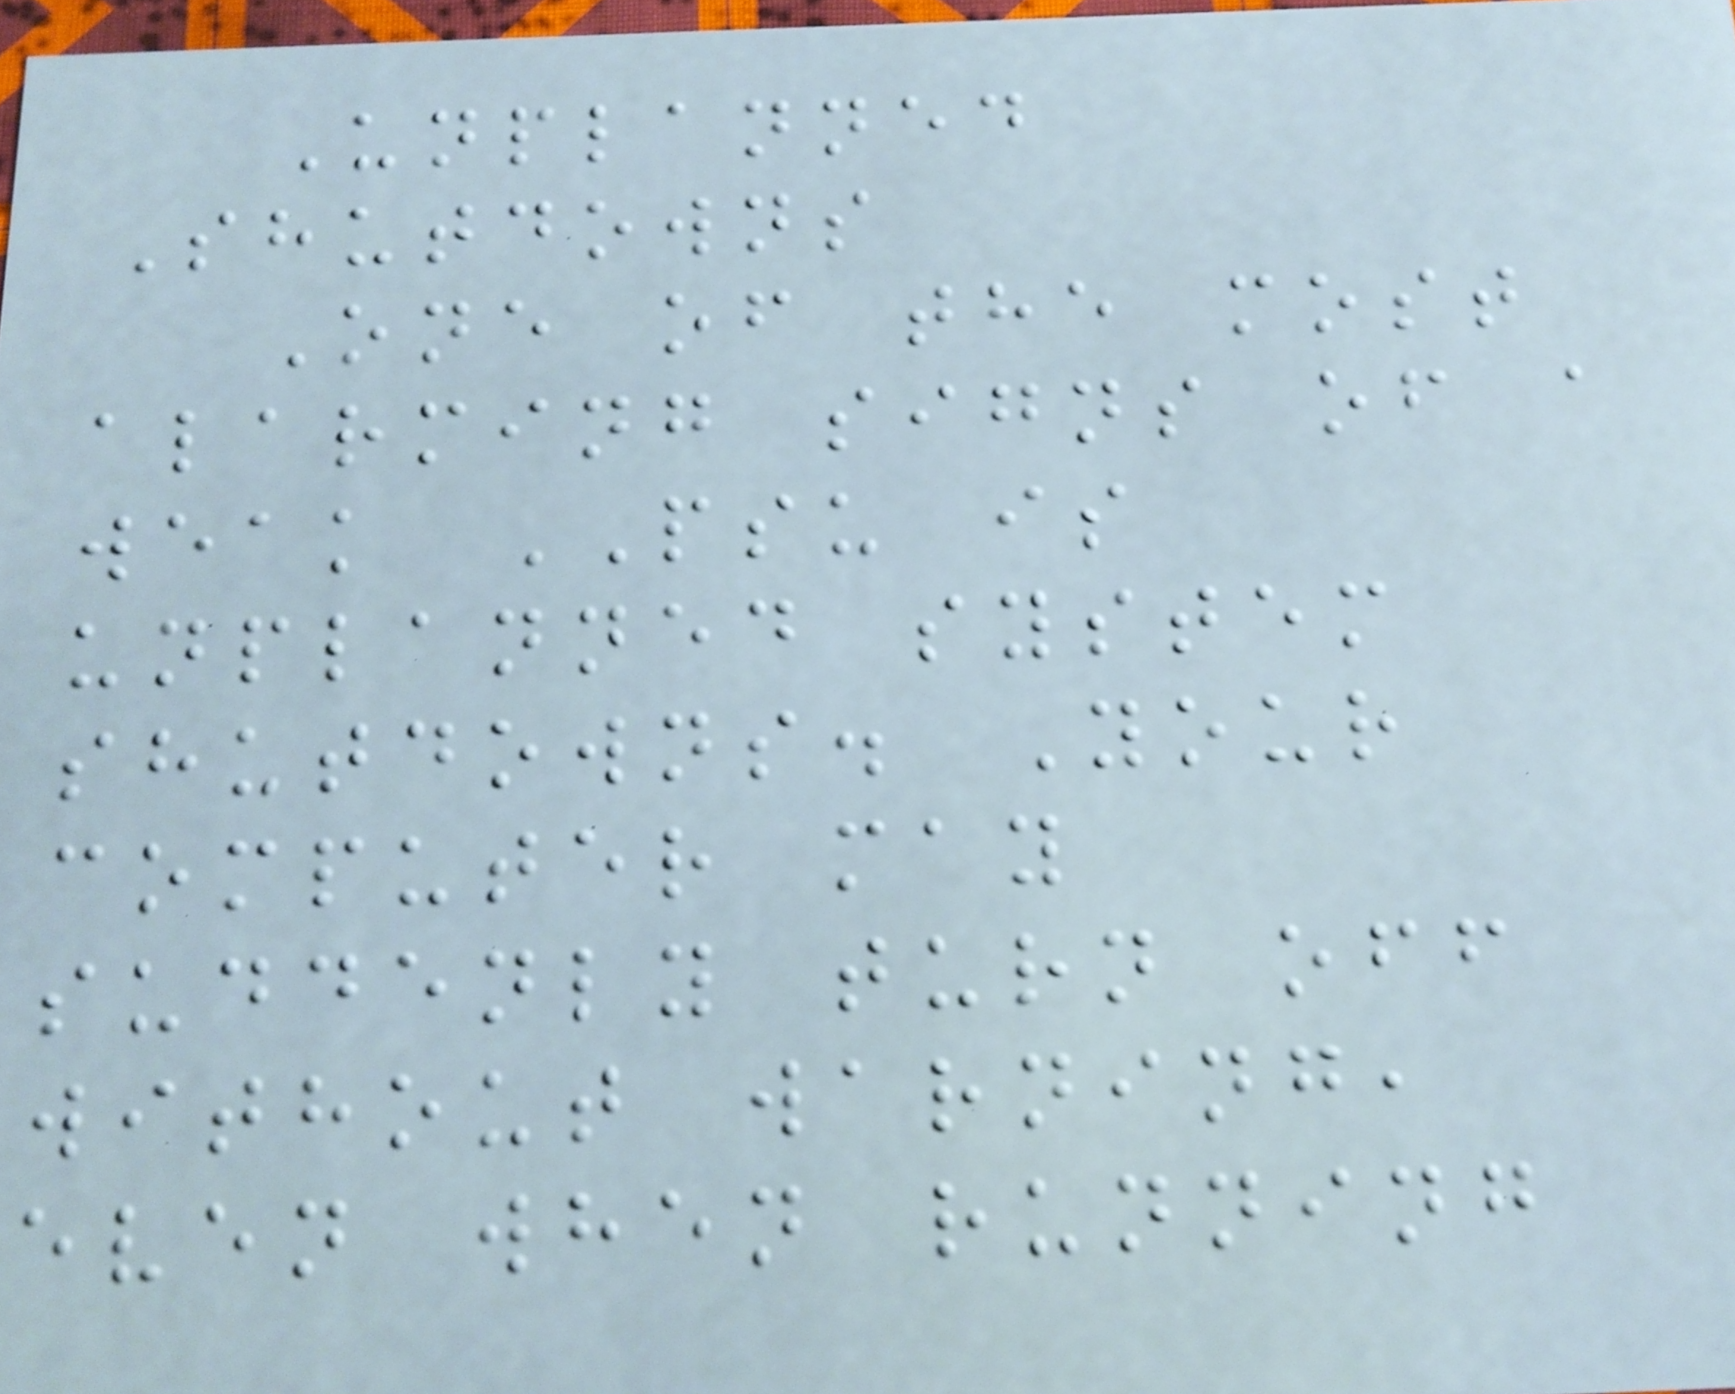Unplanned
Shutdowns
One of the most
alarming signs of a
weak PSU is
unplanned system
shutdowns. Your
computer may
suddenly turn off
without warning,
even when running
